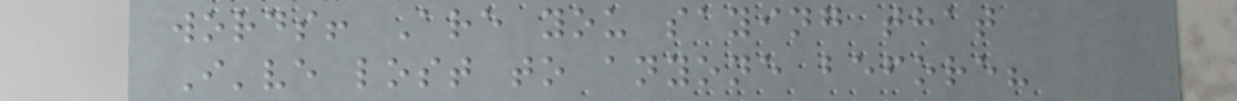words! Are you saying that
I've lost to anyone before?
